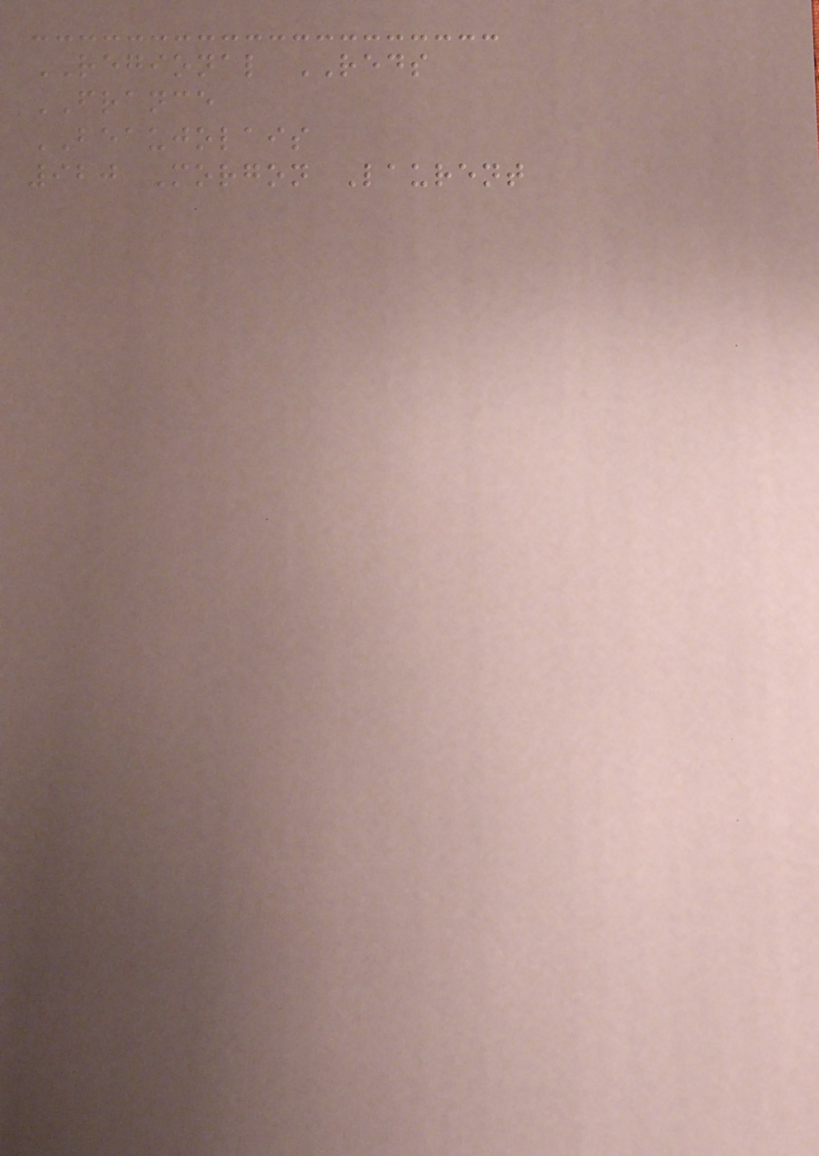REGIONAL REDS
FRANCE
BEAUJOLAIS
920 Morgon Laurent
